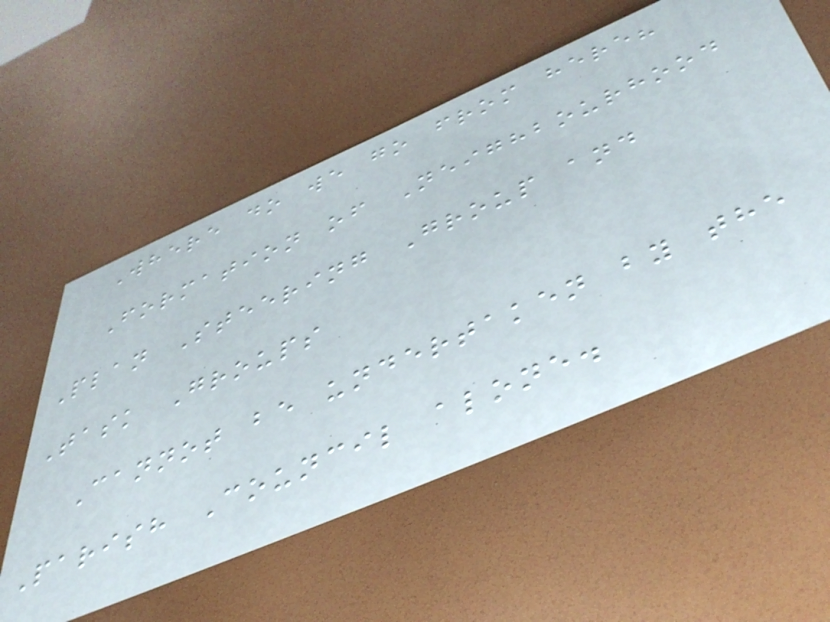Where do we go from here?
Formation of Neighbourhood
Plan Steering Group and
Task Groups
Cannot be undertaken by the
Parish Council alone.
